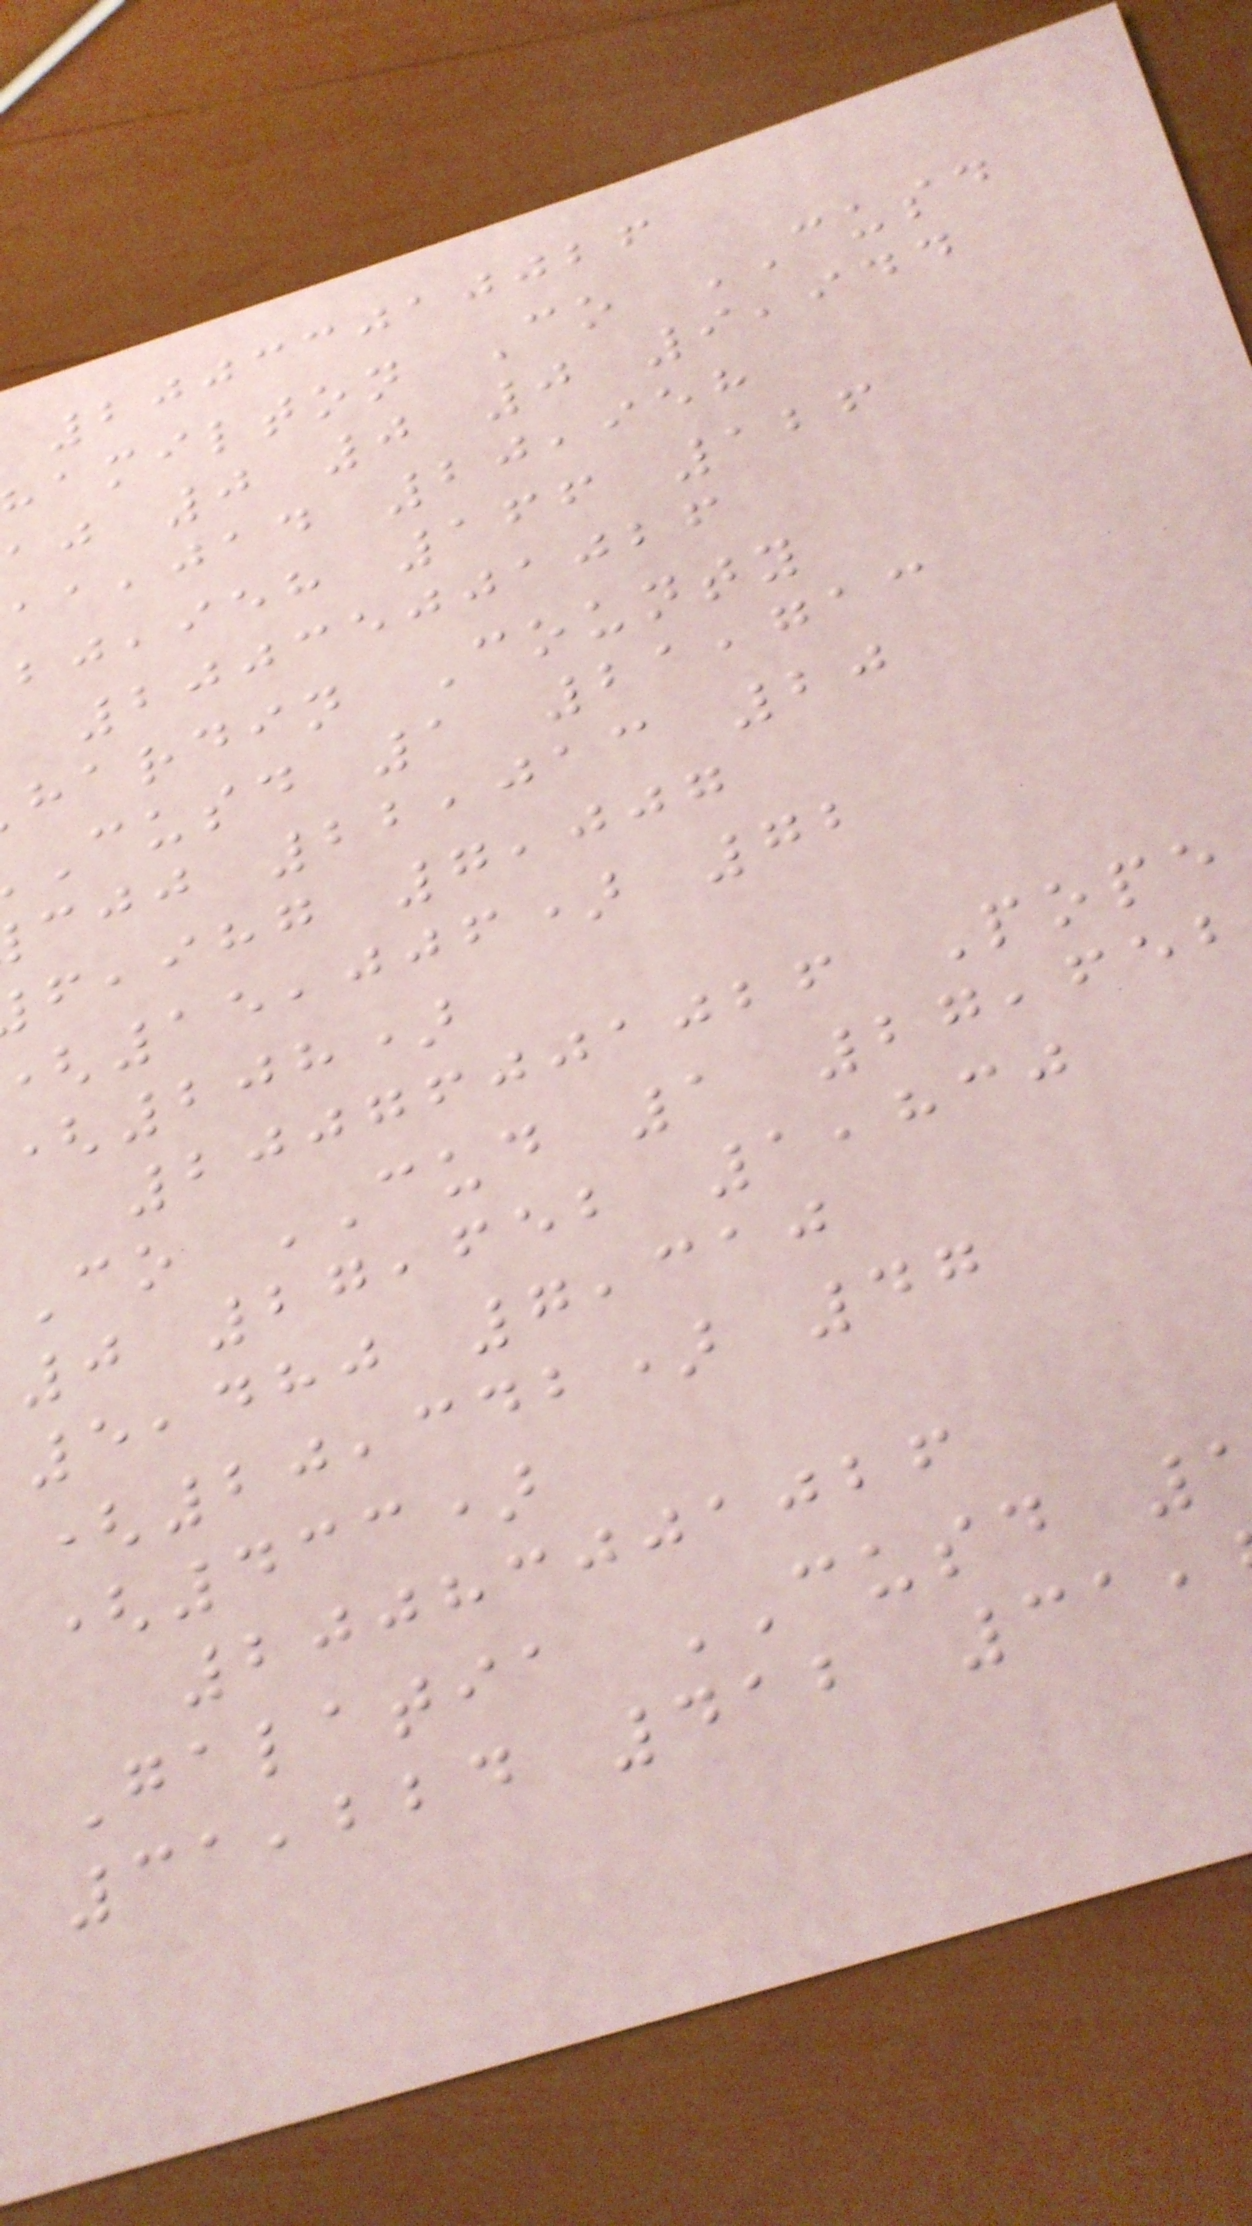20033010026
hamilton Co CUSD
aj 0 0 0 9,944
,jad 20,958
,ieh 166 126
20035001026
hardin County
cusd 1 21,713
cjj 22,013 20
,ihg 7,007
15,006) 72
(208)
20076001026 Pope
Co CUD 1 27,652
0 27,652 1,830
5,480 7,310
(20,342) 47
(433)
20083001026
Galatia CUSD
31,224 412 31,
